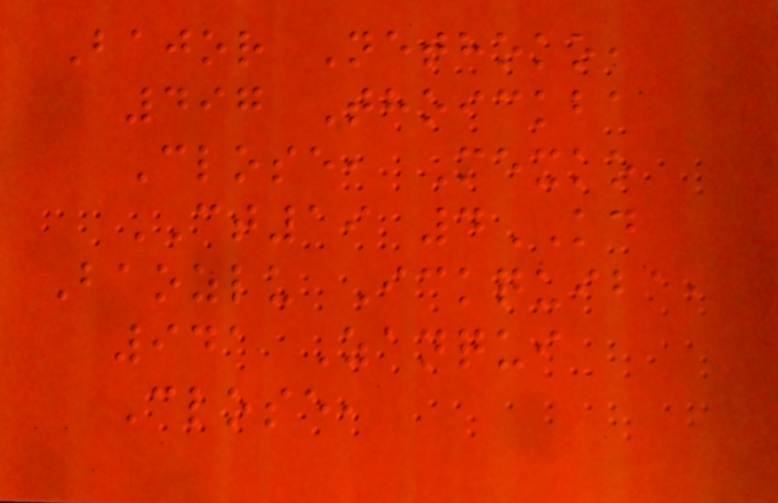Bajor Nethoko,
497 Thoickba
Close, Mexko
CT19 4KD
Baozlu Ickquiba,
941 Zanqui
Close,
